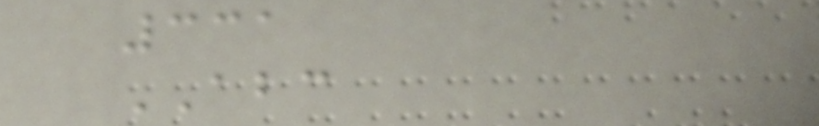331
ABC
